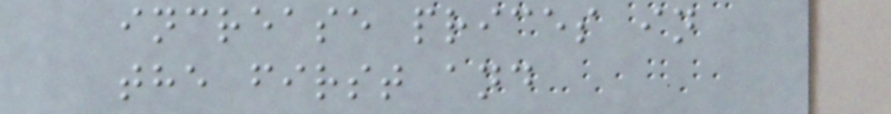increase prices in
the first and
